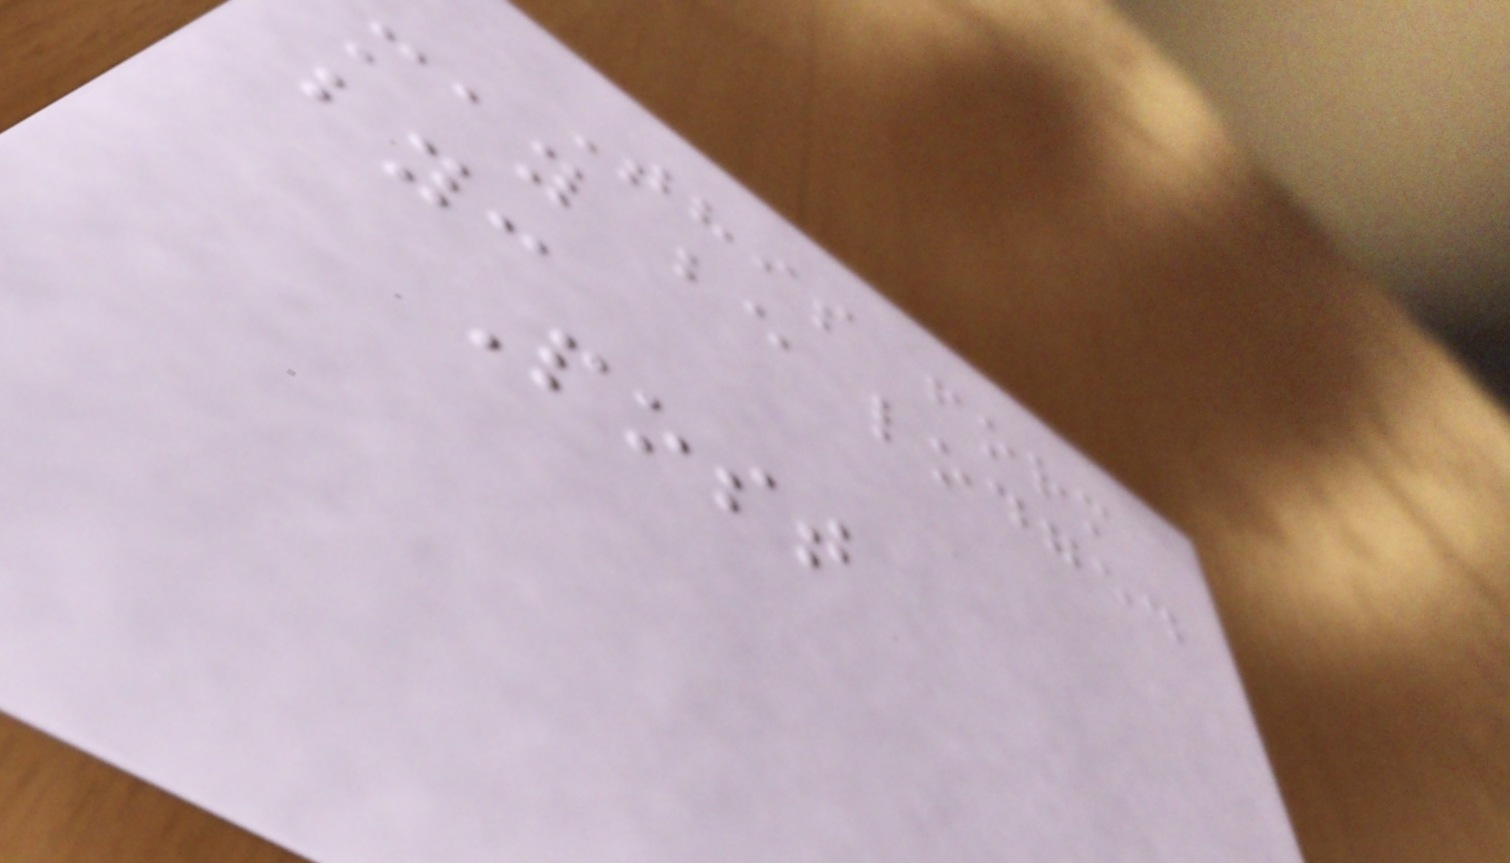This form
may be lodged
by:
Post
